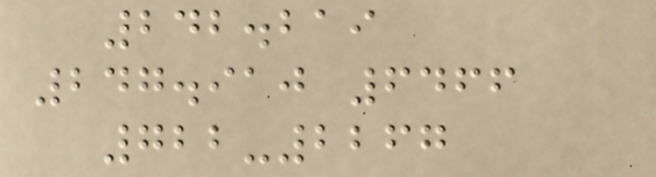242.219
247.910 6466
722-2267
